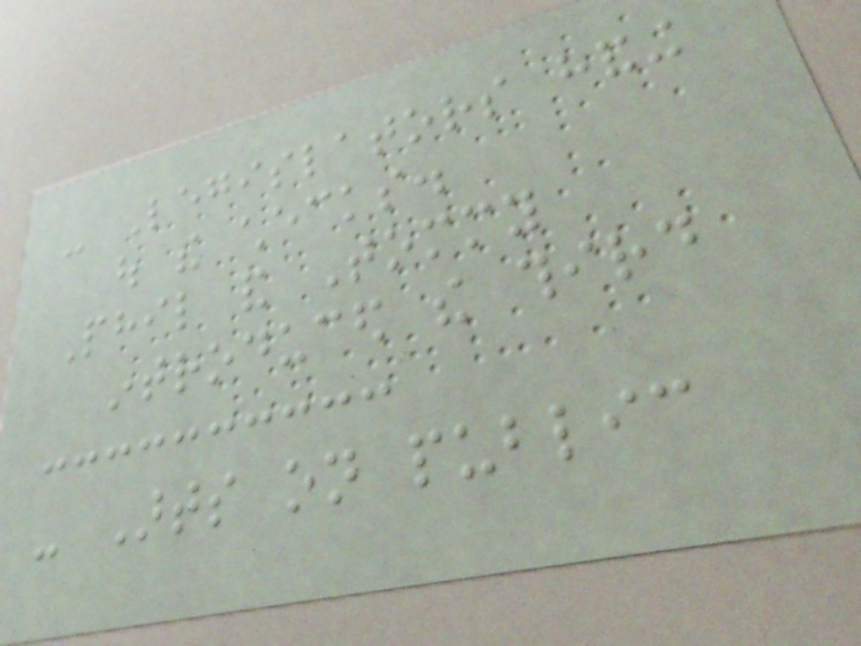- Legislators handing
out the checks.
Phil and Tommy
introduced the third
- Arts on public
